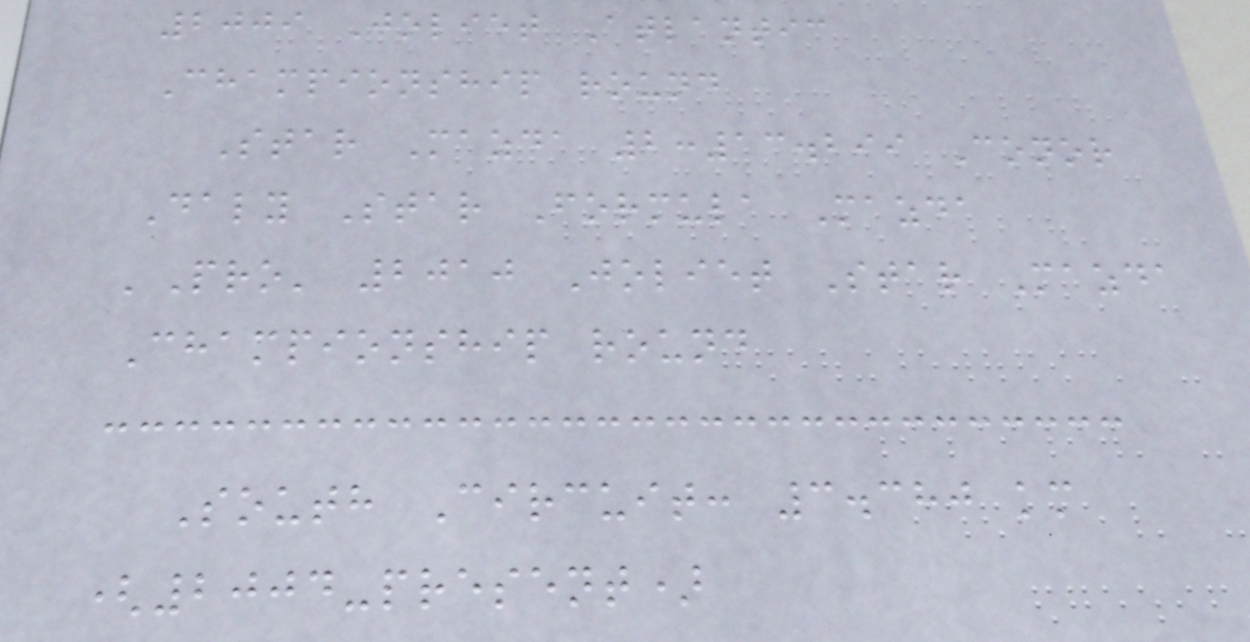2009 Joliet Atlantic
Championship round
Star Mazda 2:13.299 Conor
Daly Star Formula Mazda
'Pro' 2010 Joliet Star Mazda
Championship round
South Circuit: 3.380 km
(2004-present)
